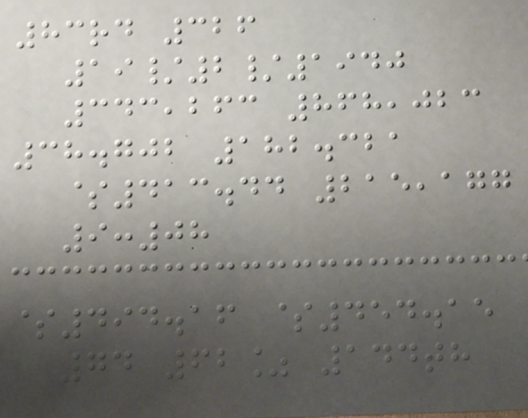83rd 326
19/2/1940
343,263 868,023
38.702 182.321
$413.44 215,177
9:08
$494.16 $454.15
74 62% 144th
